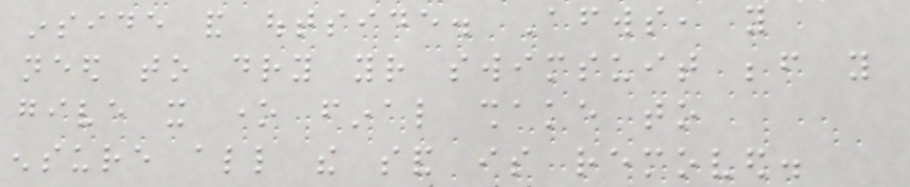inside and outside. Afterwards, you
need to dry your swimsuit before you
give it one final shake to
ensure all the sand is removed.
